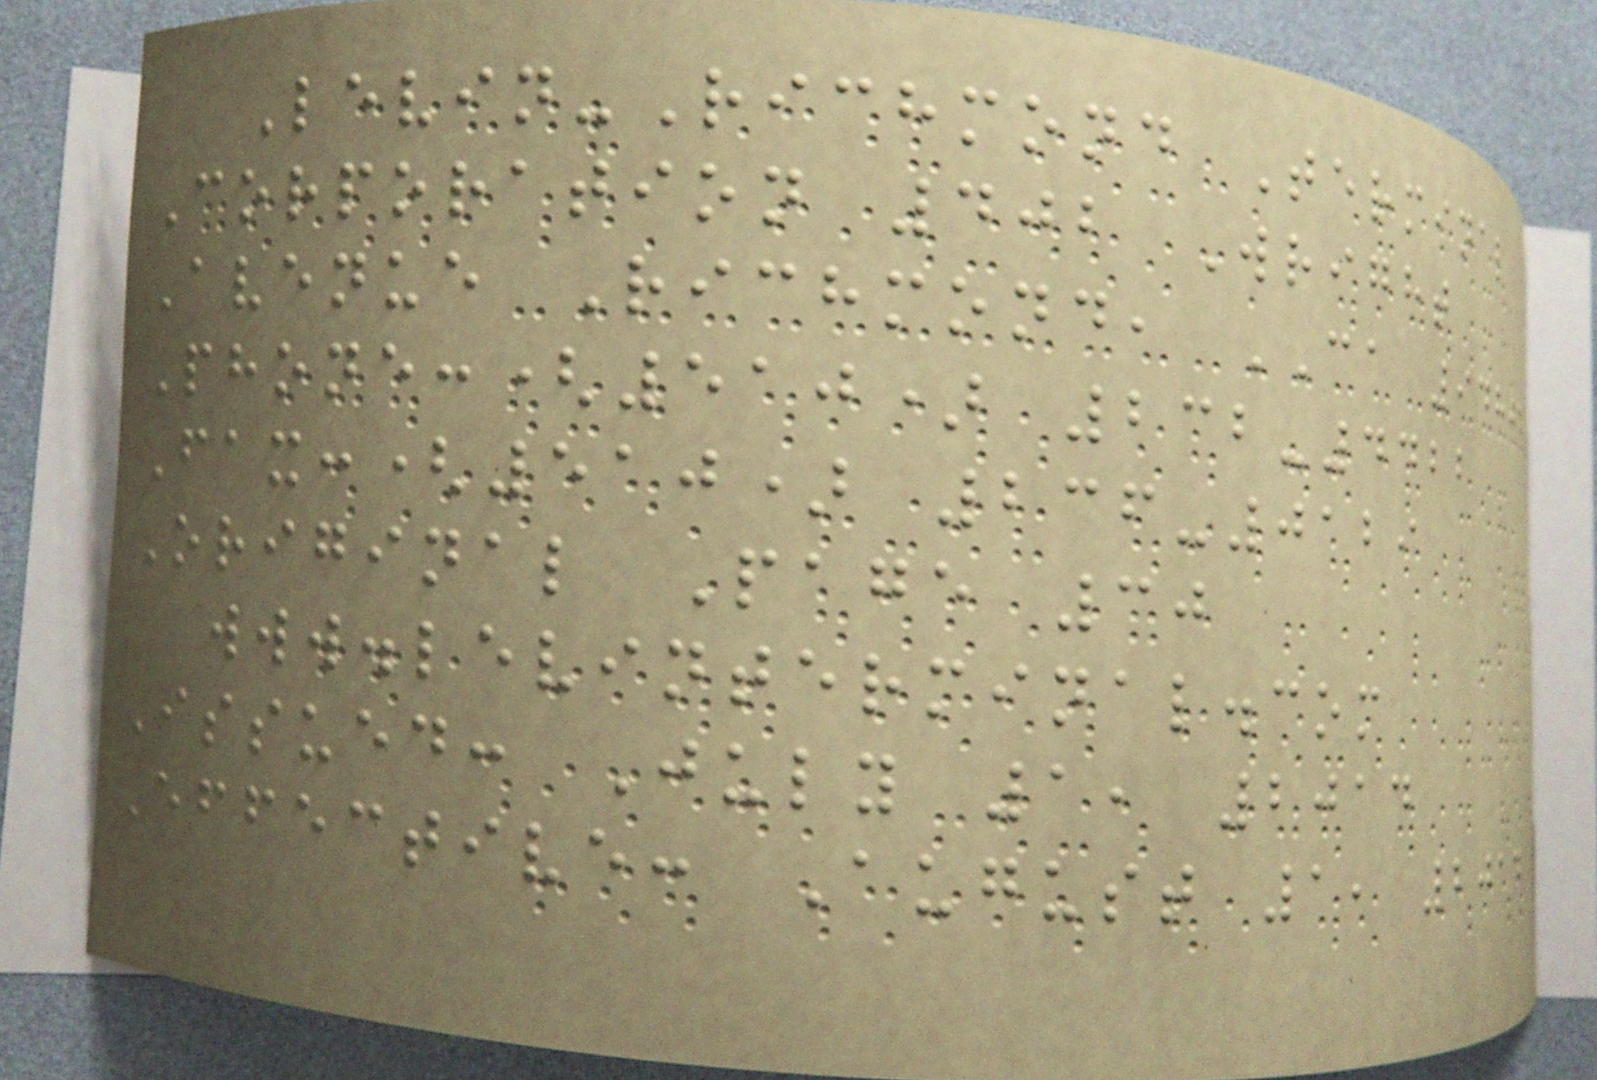Levin-Richmond Terminal
Corporation 402 Wright
Avenue Richmond, CA 94804
Phone:(510) 232-4422
Fax:(510) 236-0129
Original Page 30
www.levinterminal.com
Issued: July 1, 2014
Effective: August 1, 2014
